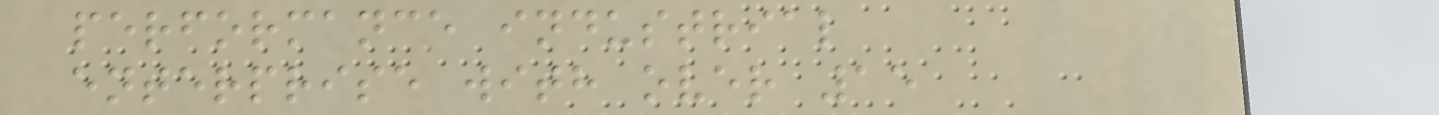performance industrial
enterprise with over 15
